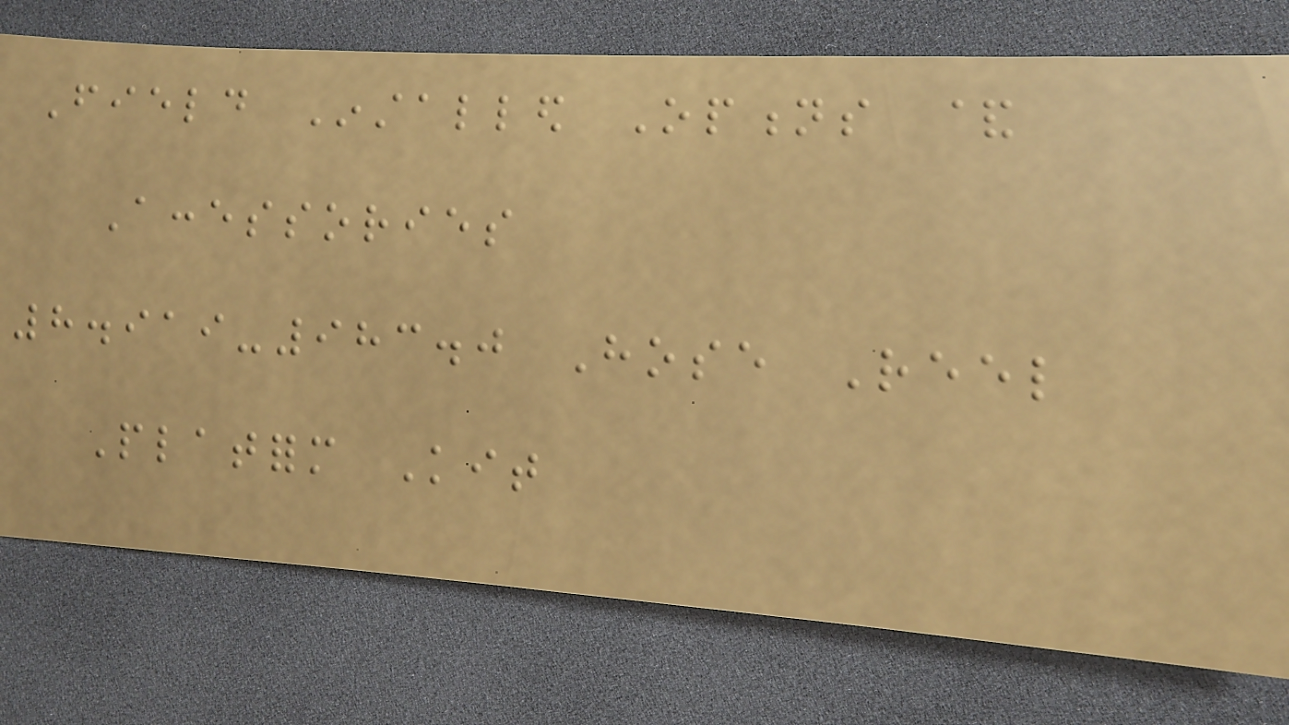Field Installed Options &
Accessories
8.919-983.0 Hose Reel
Platform Kit
